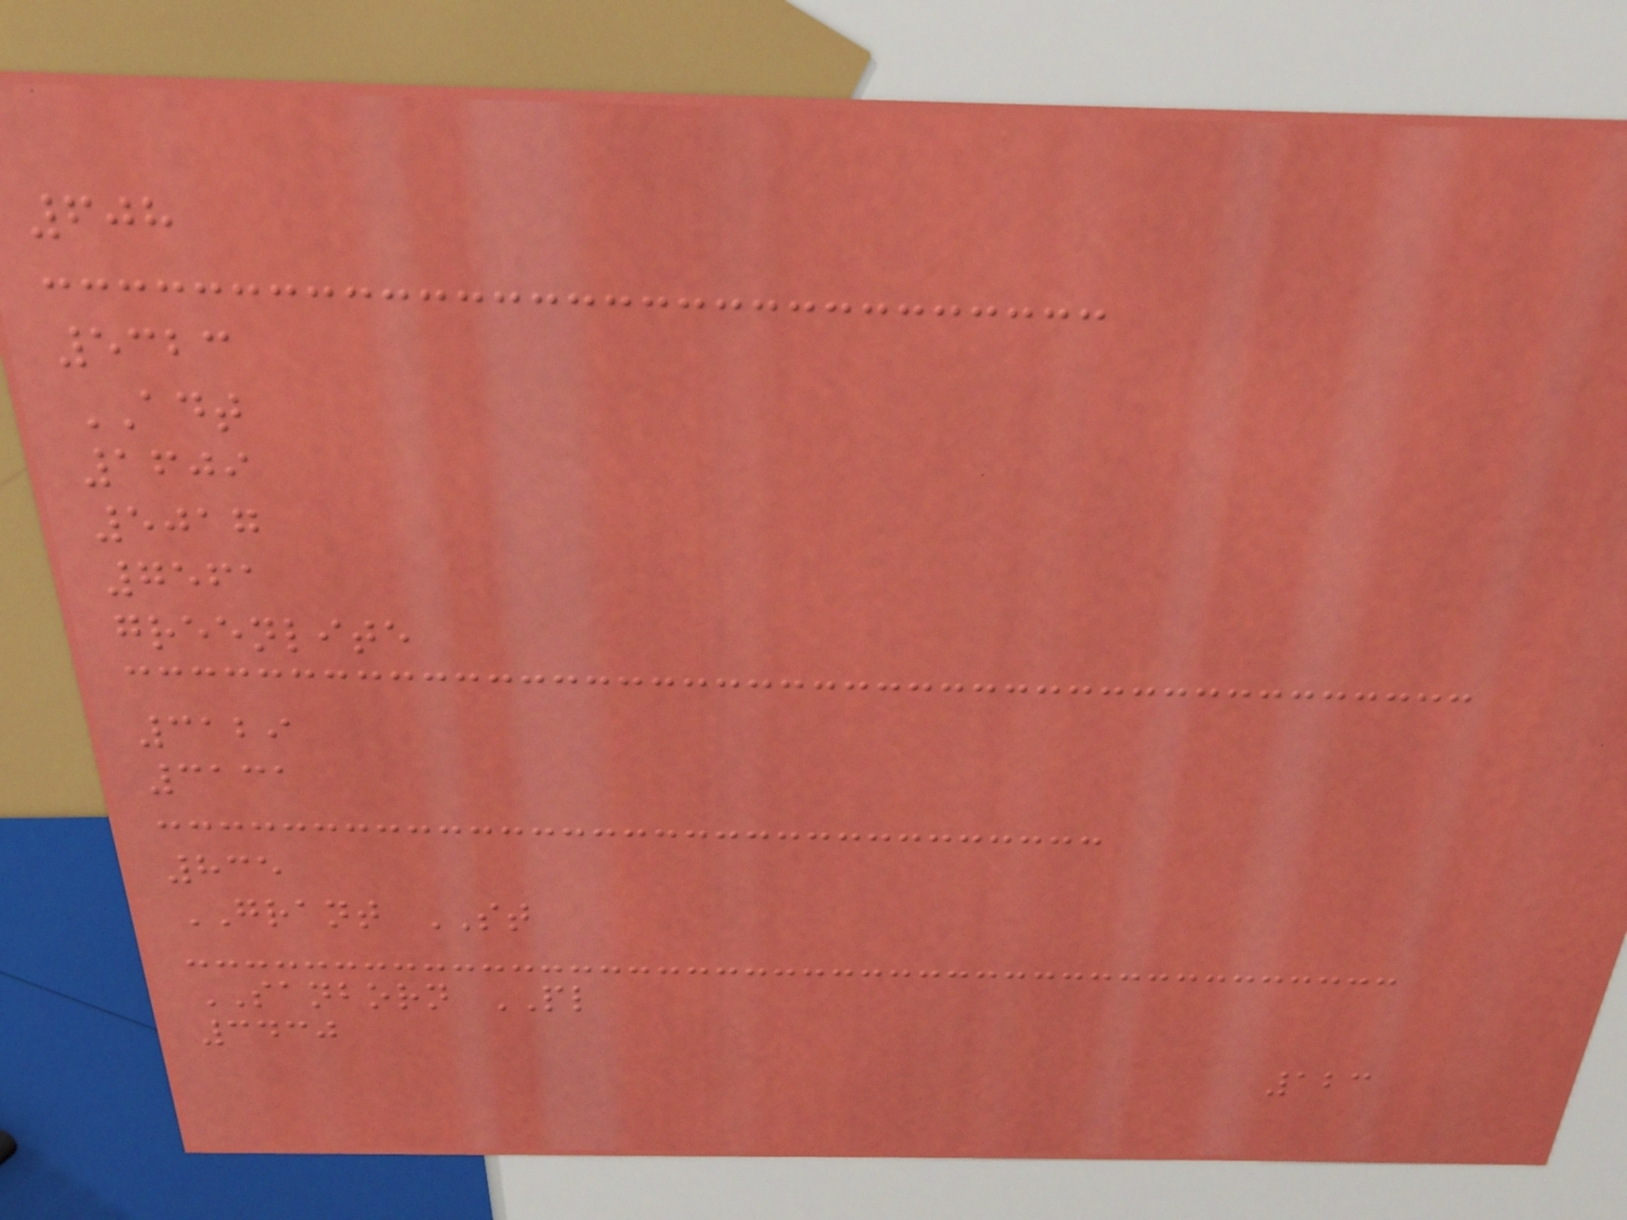608
5323
ADT
1609
5017
7561
greenlite
3129
3131
835
GRANT ST
SANBORN PL
3430
123
